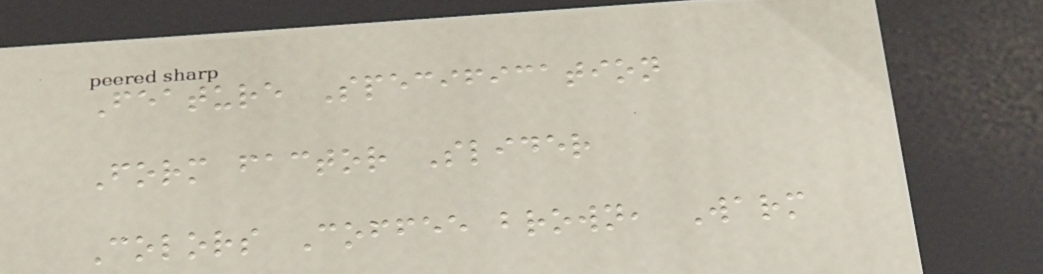Feature Specification
Form factor Slider
Colors Coffee brown, Warm
